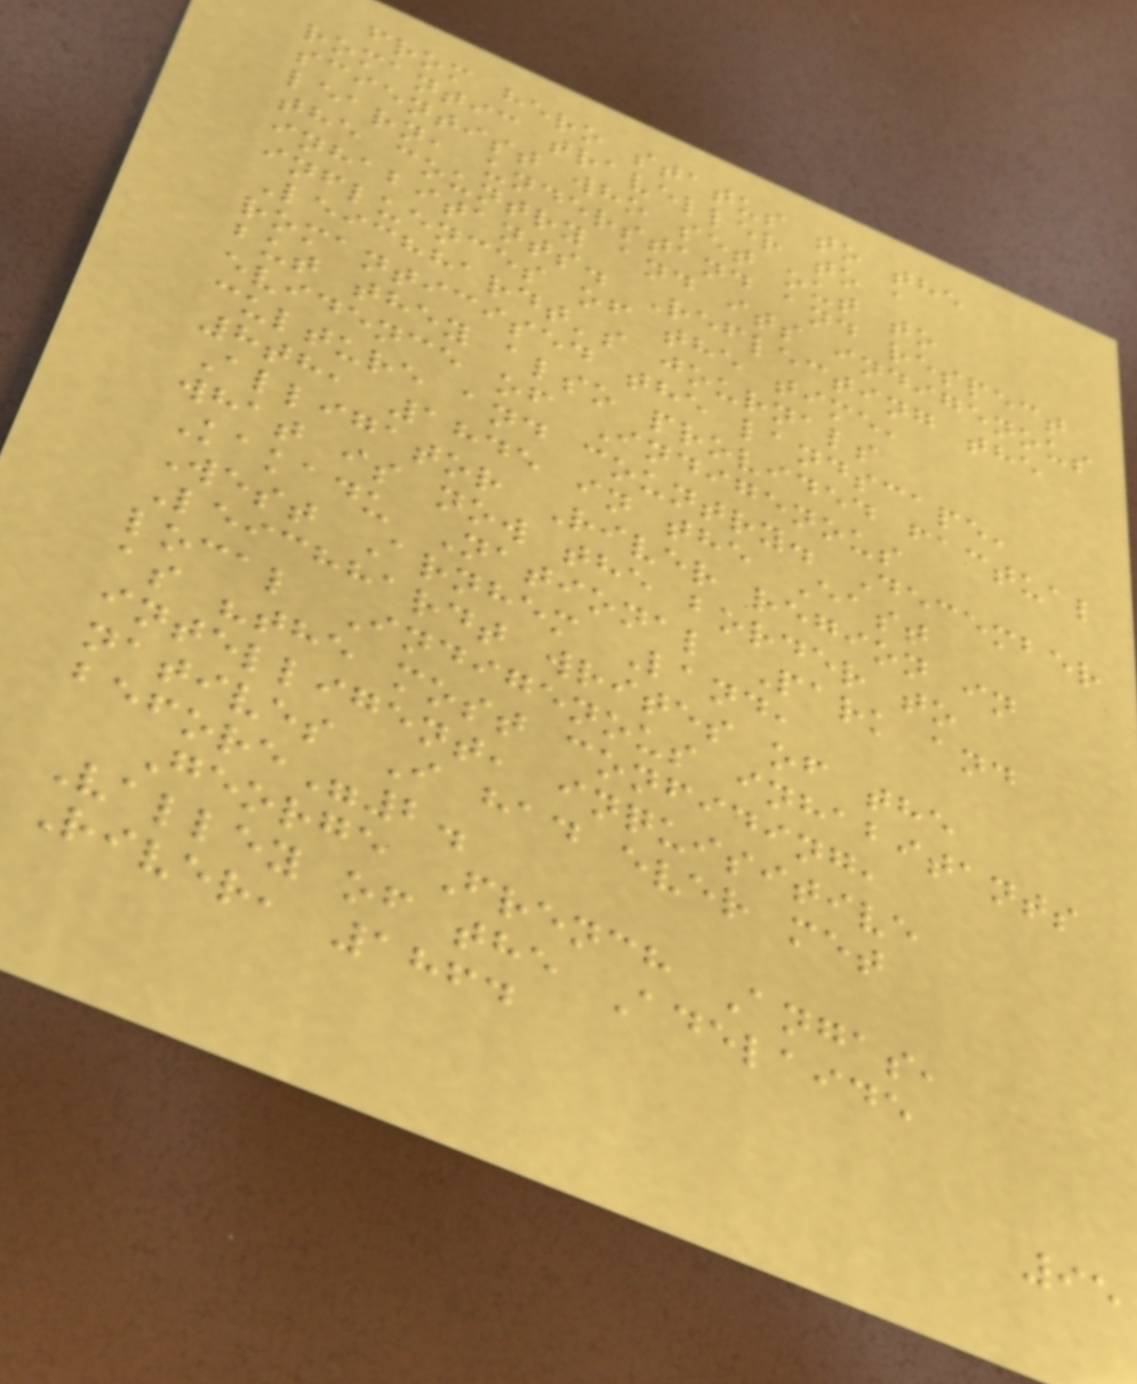from hero status to the
romantic traveller to a
scientist who set out to
learn, understand and respect
the country and its indigenous
inhabitants. Reflecting the
influences of the time,
Leichhardt's journals
romanticised the landscape,
but they also provided factual
evidence of Indigenous
culture and country. December
8th, 1845 in the East
Alligator River region in
what is now the border to
Kakadu National Park and
West Arnhem Land,
Leichhardt writes of the
local Indigenous inhabitants
as "the most confiding,
intelligent, inquisitive
natives I had ever met
before"2.
George French Angas,
Valley of the Adelaide
River, 1864
95
